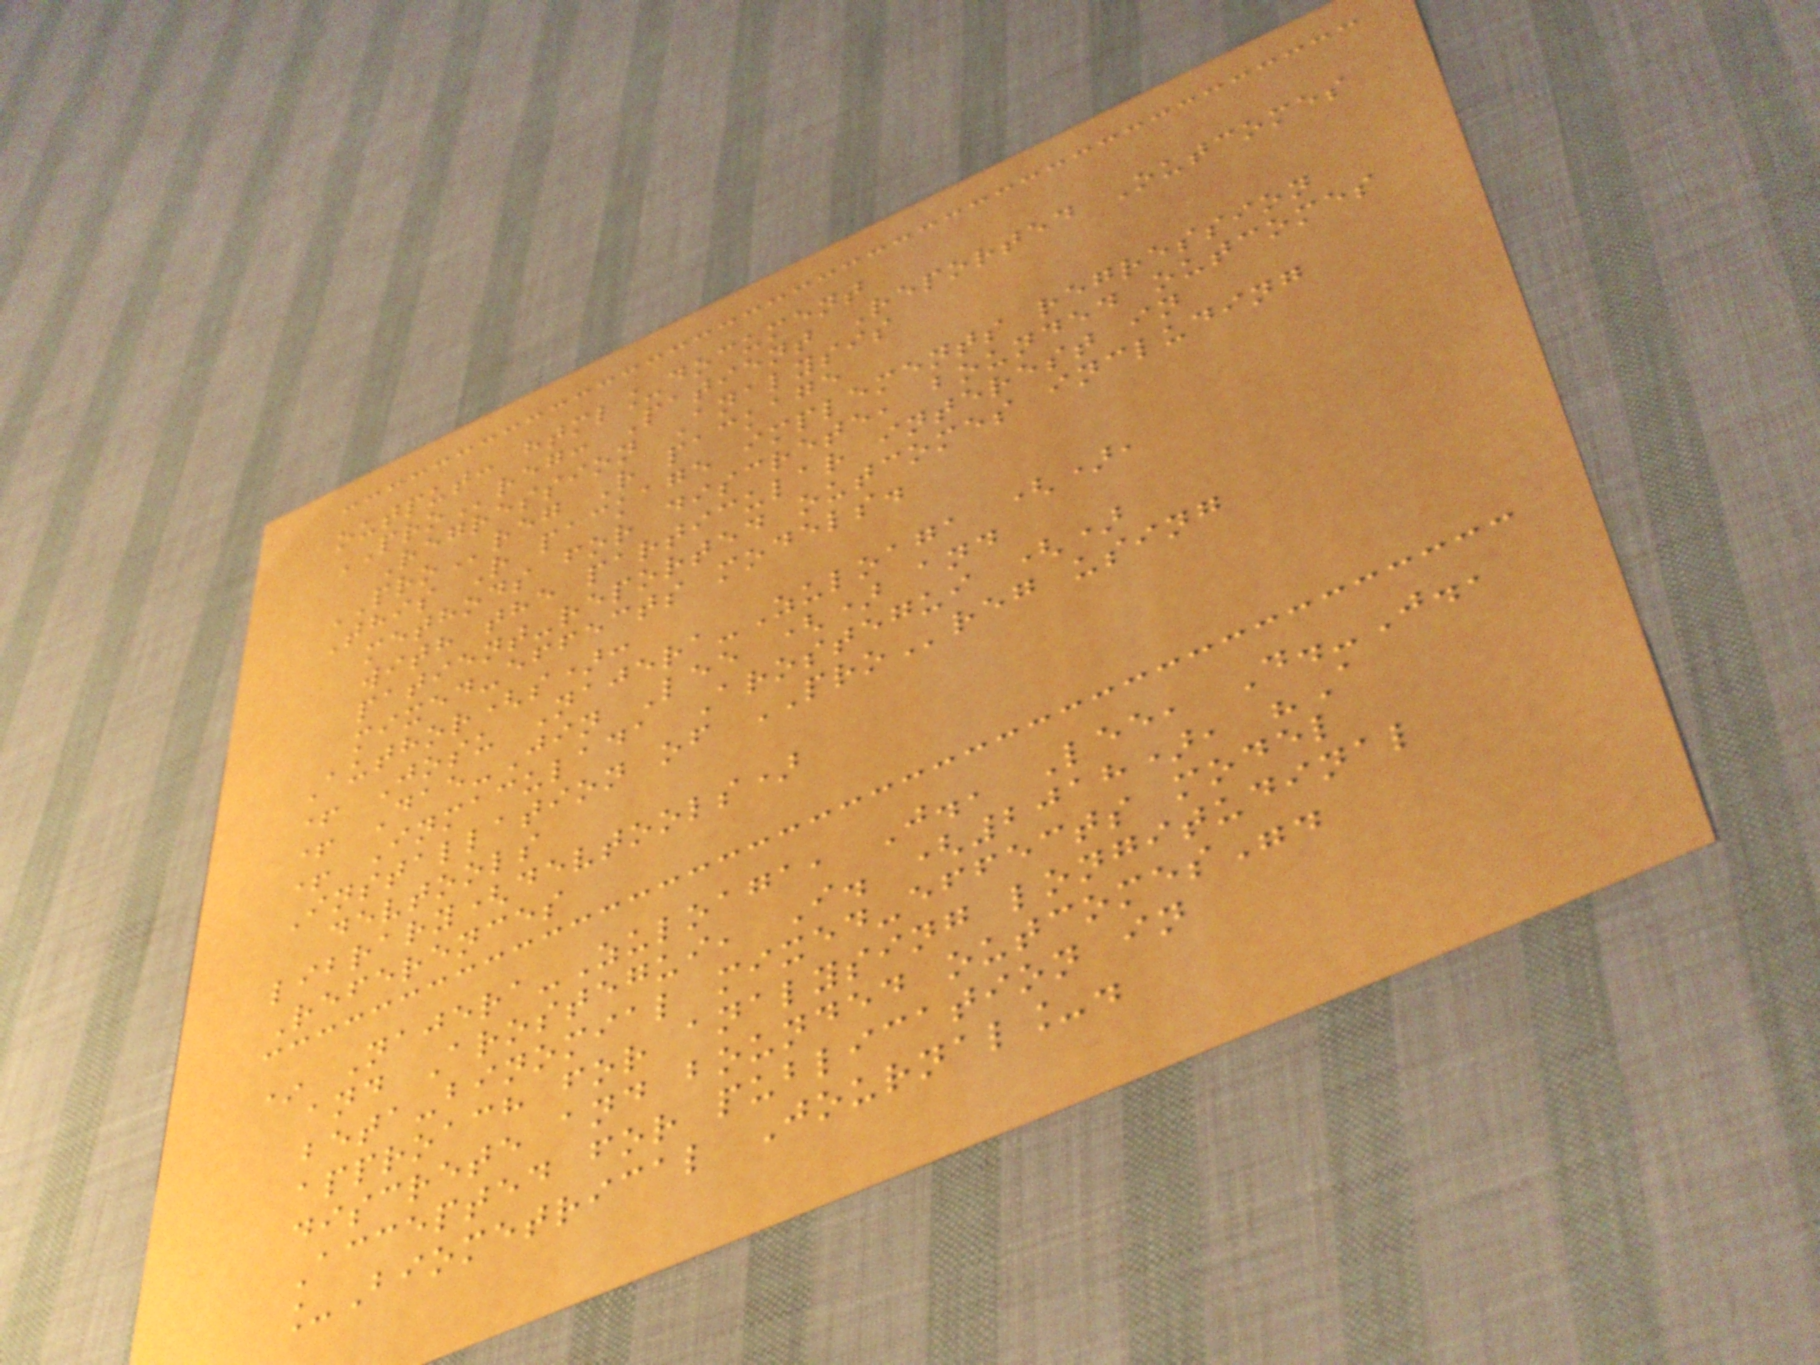output: html_document
PROreg: Patient Reported Outcomes
Regression Analysis
PROreg R package
This R package implements regression
methods for discrete, bounded outcomes
with the particular interest in
patient-reported outcomes including
mixed-effects models.
Author(s):
+ Josu Najera-Zuloaga (),
+ Dae-Jin Lee () and
+ Inmaculada Arostegui ()
Installation of PROreg using
devtools
library(devtools)
References
* Najera-Zuloaga, J., Lee, D.-J.,
and Arostegui, I. (2018), "A
beta-binomial mixed-effects model
approach for analysing longitudinal
discrete and bounded outcomes".
Accepted for publication in
_Biometrical Journal_.
